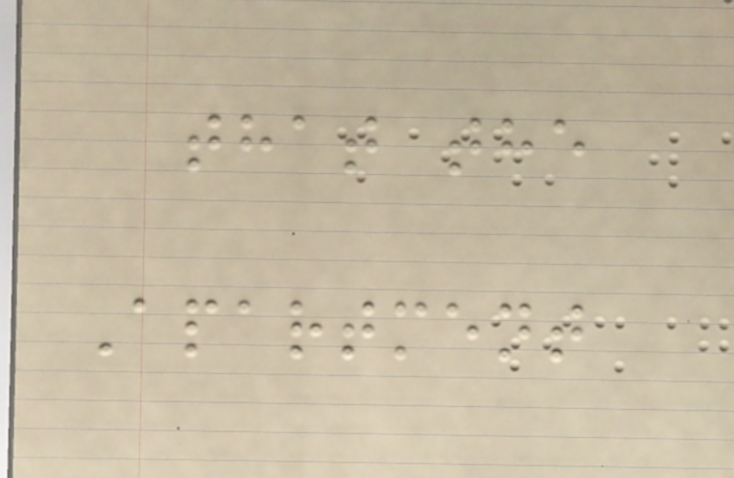that the
Apartment
